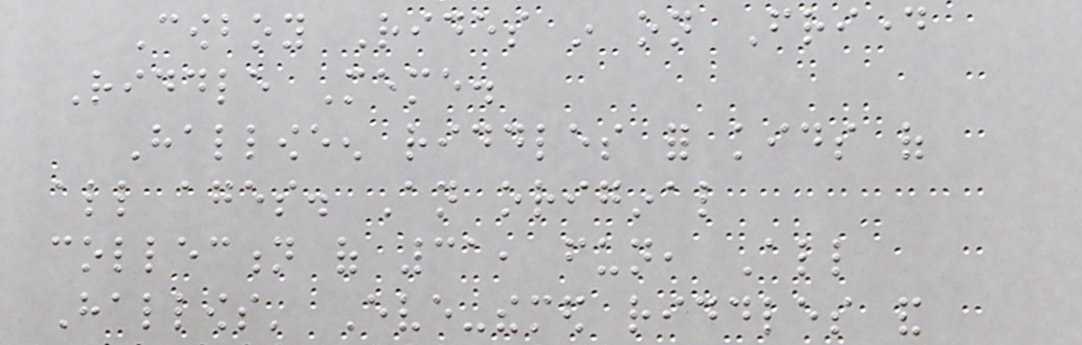Cowboy Rides in on Friday
Riddle Meme.
Halloween riddles for kids of
all ages. An original
collection of 31, fun, All
Hallows' Eve-themed riddles and
